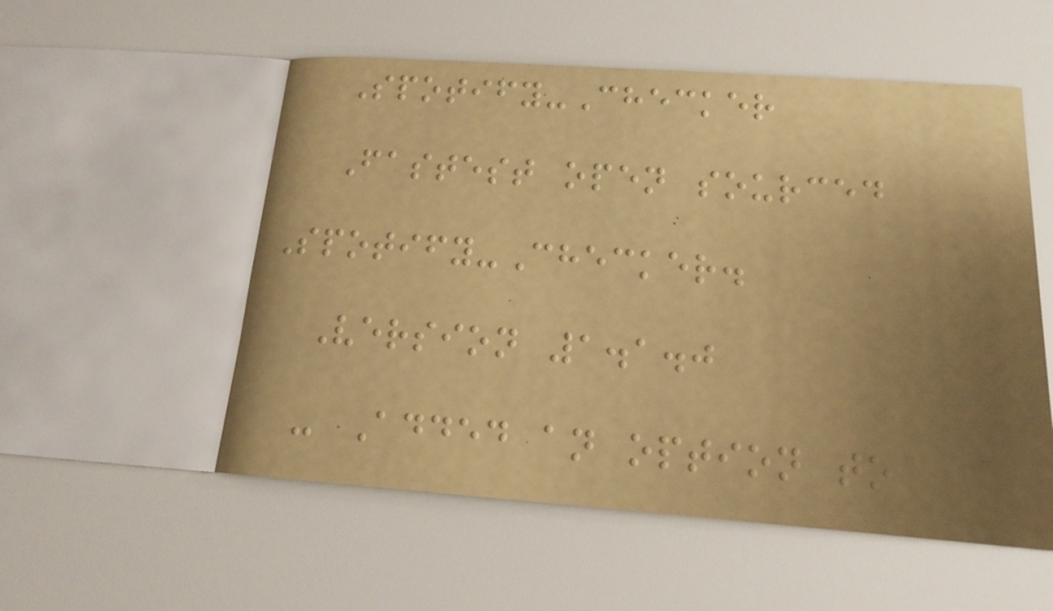Spotify-Checker
Fastest open sourced
Spotify-Checker.
Version 1.1.0
- Added an option to
